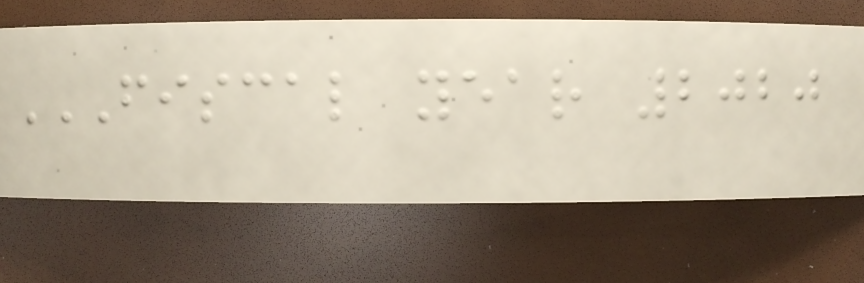FISCAL YEAR 2020
